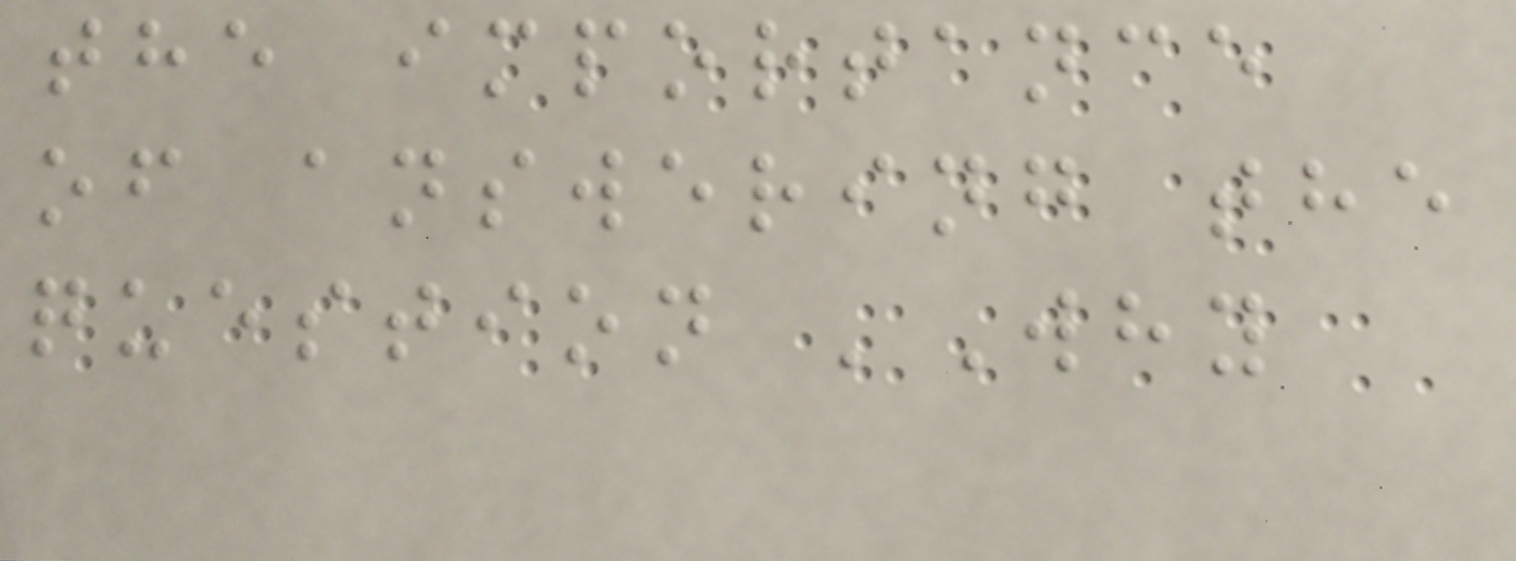the importance
of answering the
question 'Why
